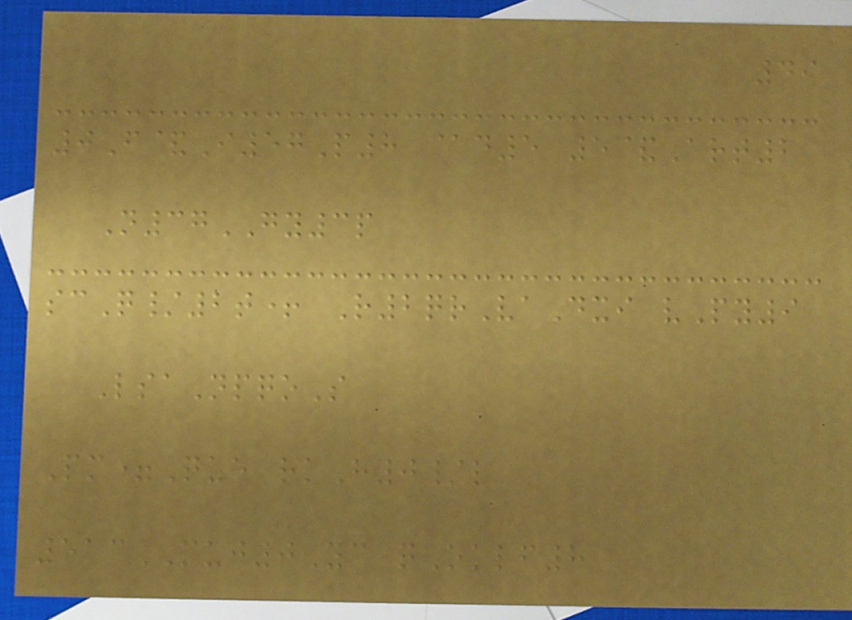49
0F&I57P8 @d5 5&Art2
N37GY3p
scQ/2t+ R2qrVaDxi vPy9
LsaNpqoS
Pm=Que rkH0/l
513MUJ0Yc qOklf8
